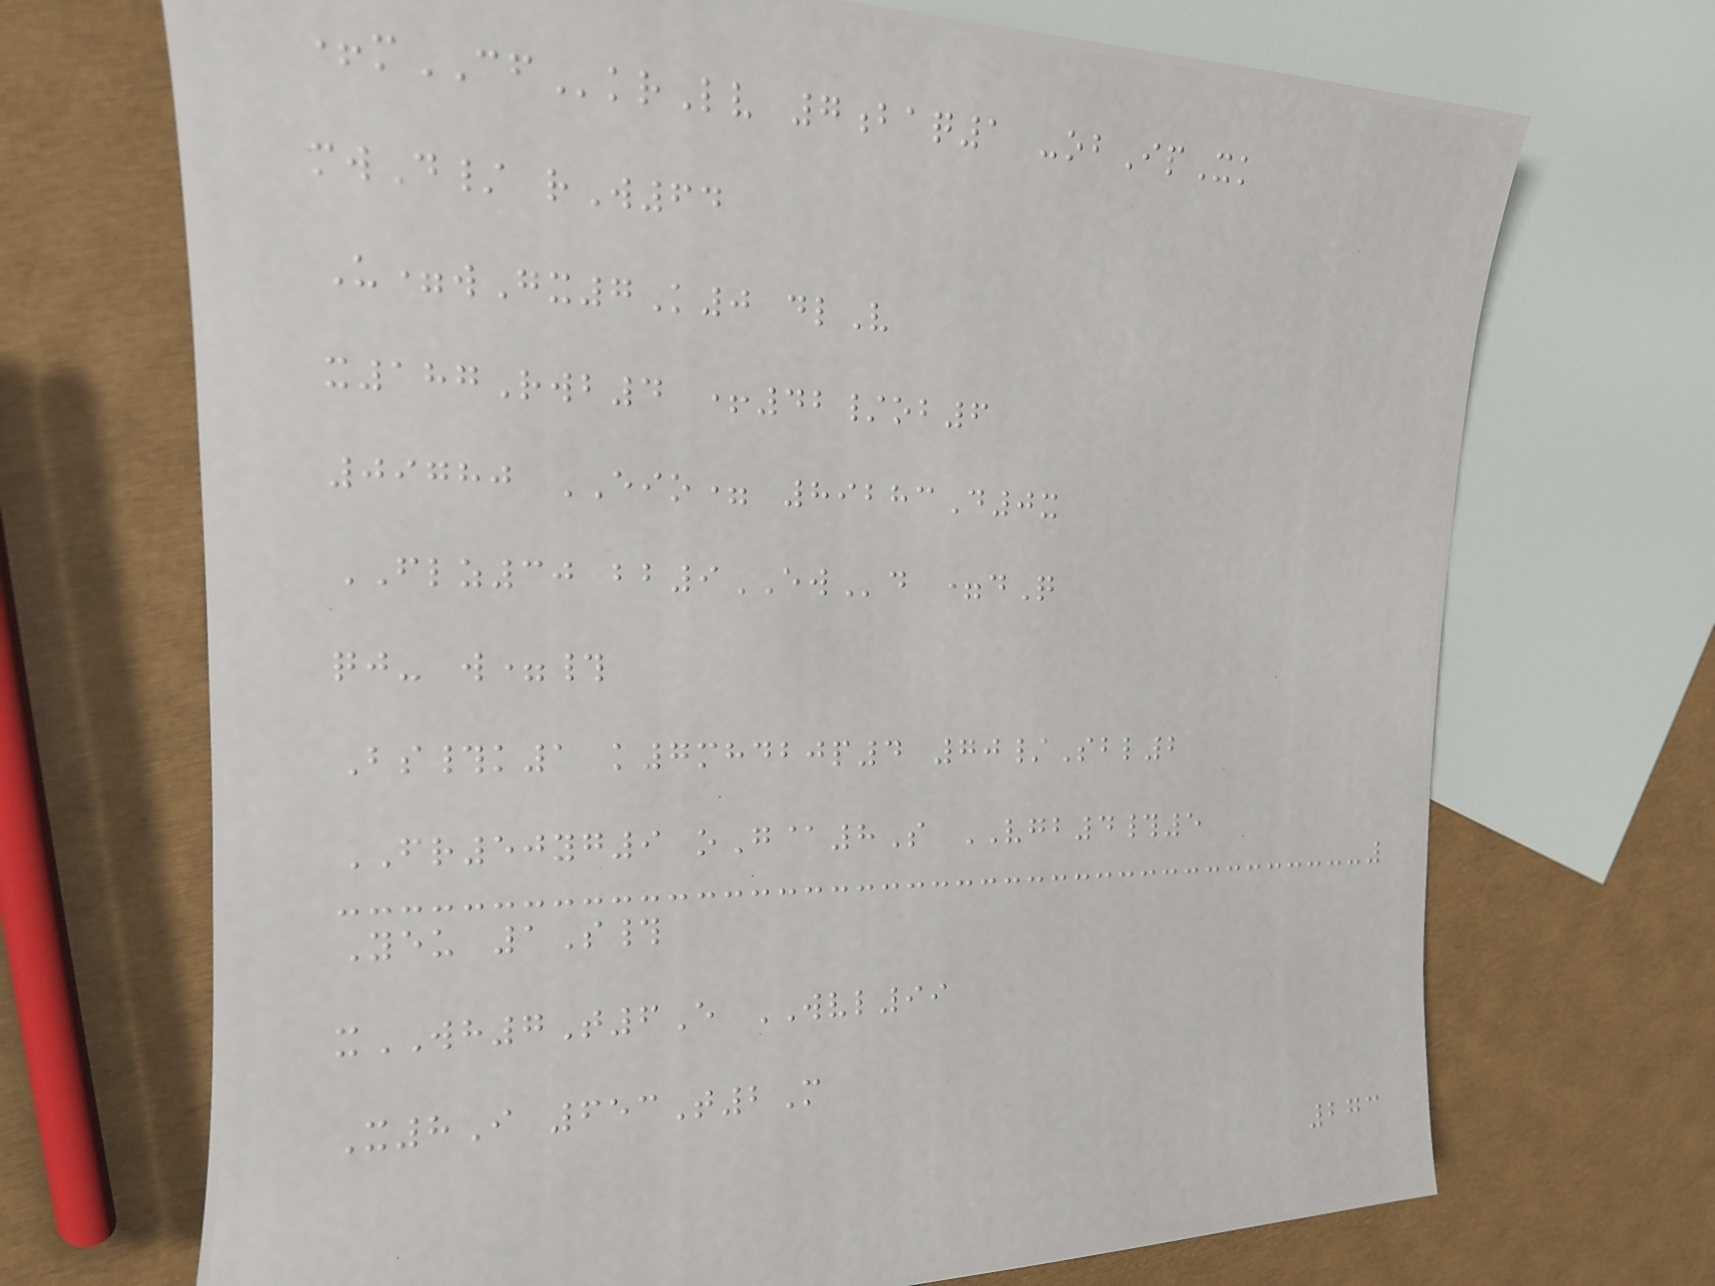+mCFkrLv 7baq1 -obIpXk
mwD/ rW64
U=wGx7K0 dlV
x187Rwb4 +42/ob6
09780 EIO= 89283D0x
FLZ30 bb9EWd =dQ
qj- w=#
Bs#k1 k7mhdbjp4 70/Sbl2
FR50yg9 oG@8S VGB4#5
Yeu 1S#
xWH7T6E WVL99
X8I 653T2M
273
